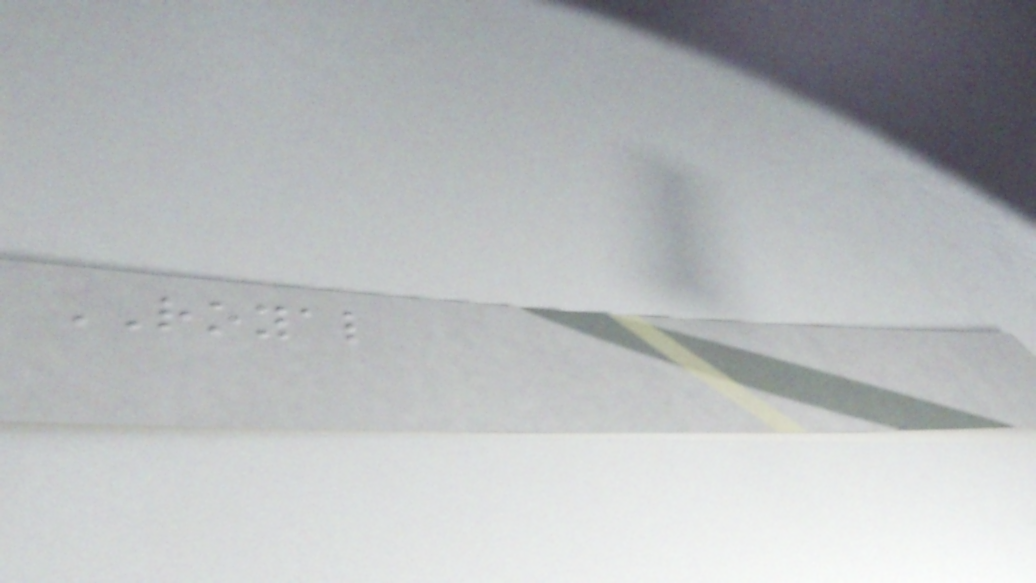ROYAL
